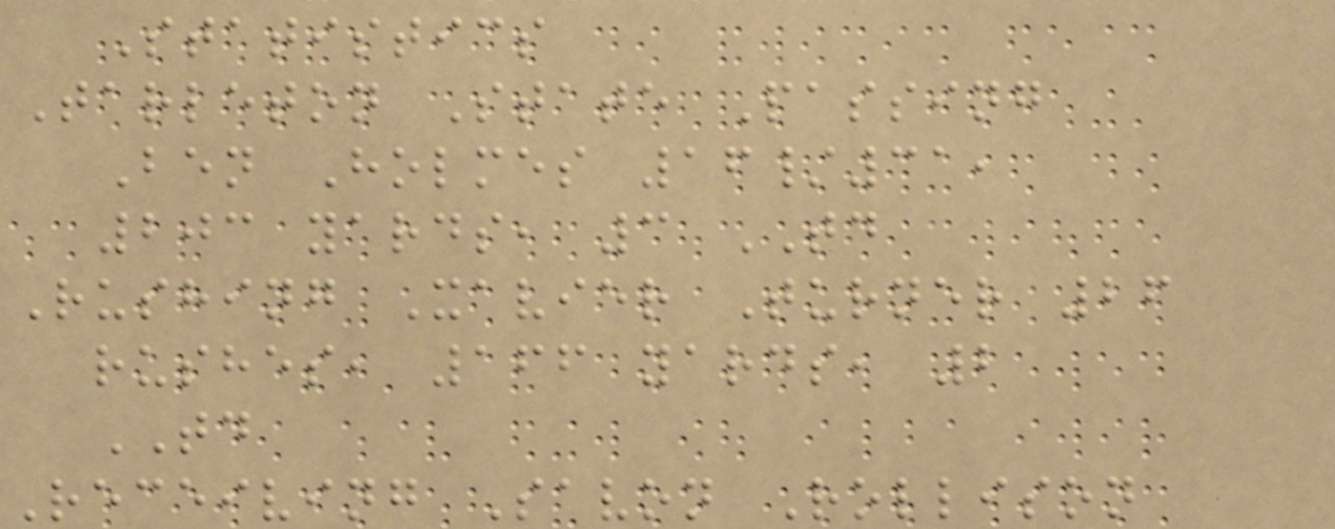Statistics
Tarleton State Passing
Ben Holmes 16/31,
203 yards, 3 TD
Rushing Xavier Turner 26
rushes, 166 yards, 2
TD
Receiving Savon Rollison
